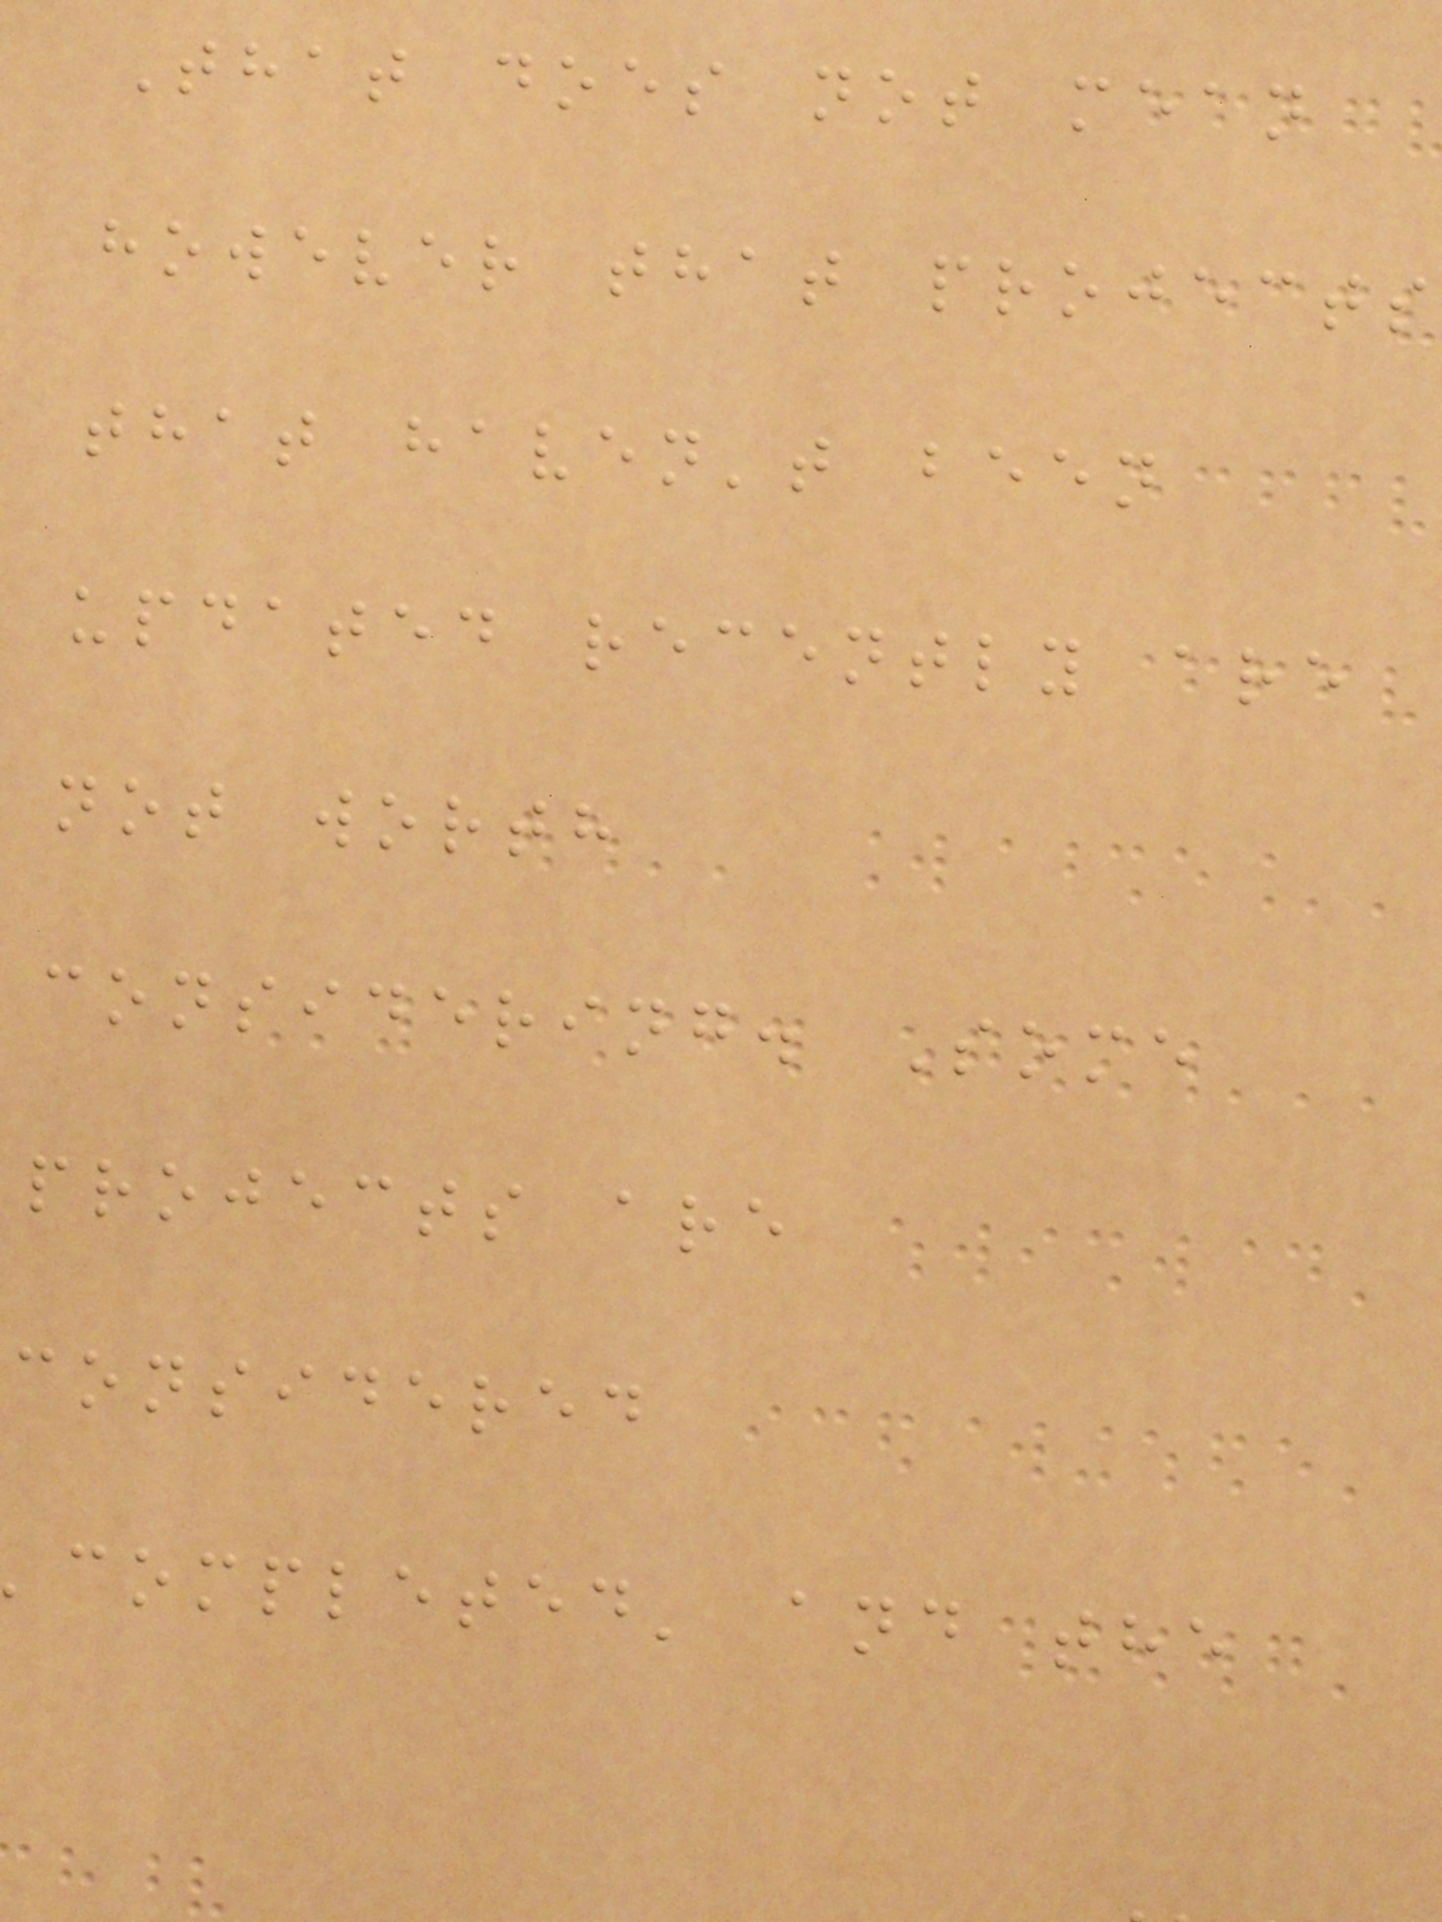That does not mean
however that projects
that haven't been
updated recently are
not worth
considering. Some
projects are
considered
completed' and the
